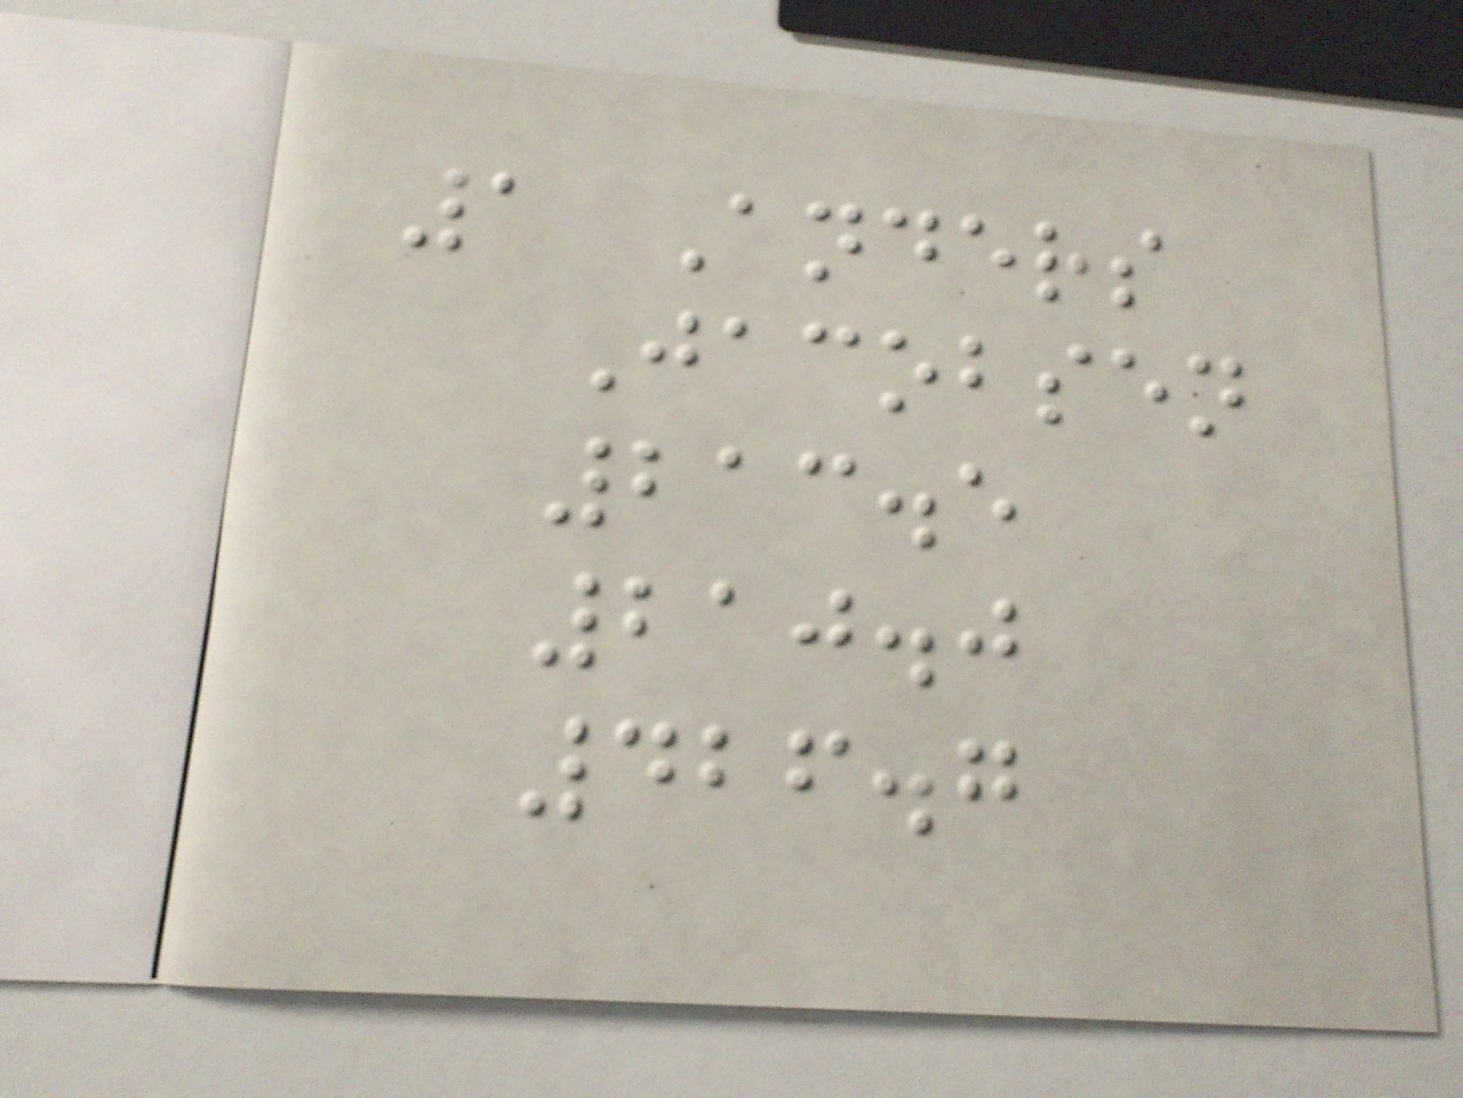1 Anders
Jacobsen
213.5
210.0
426.7
